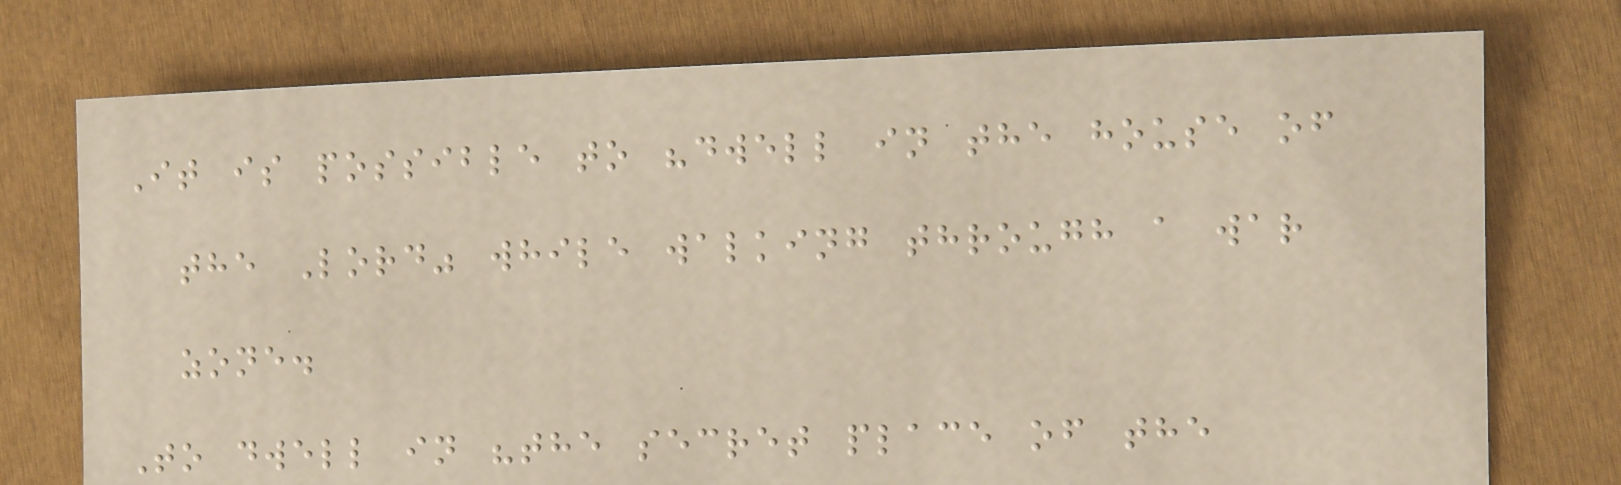It is possible to "dwell in the house of
the Lord" while walking through a war
zone.
To dwell in "the secret place of the
